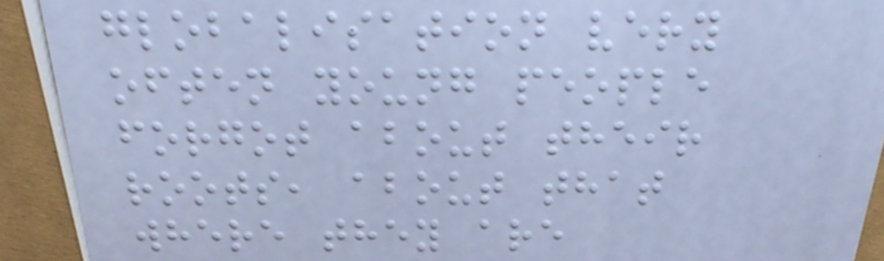globalisation very
often young people
forgot about their
roots, about that
where they are
